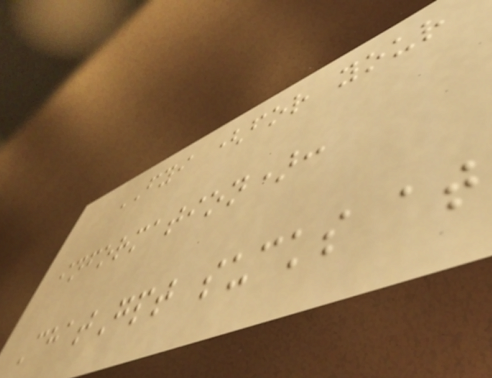FYI (for your
information):
ChatGpt sucks at
